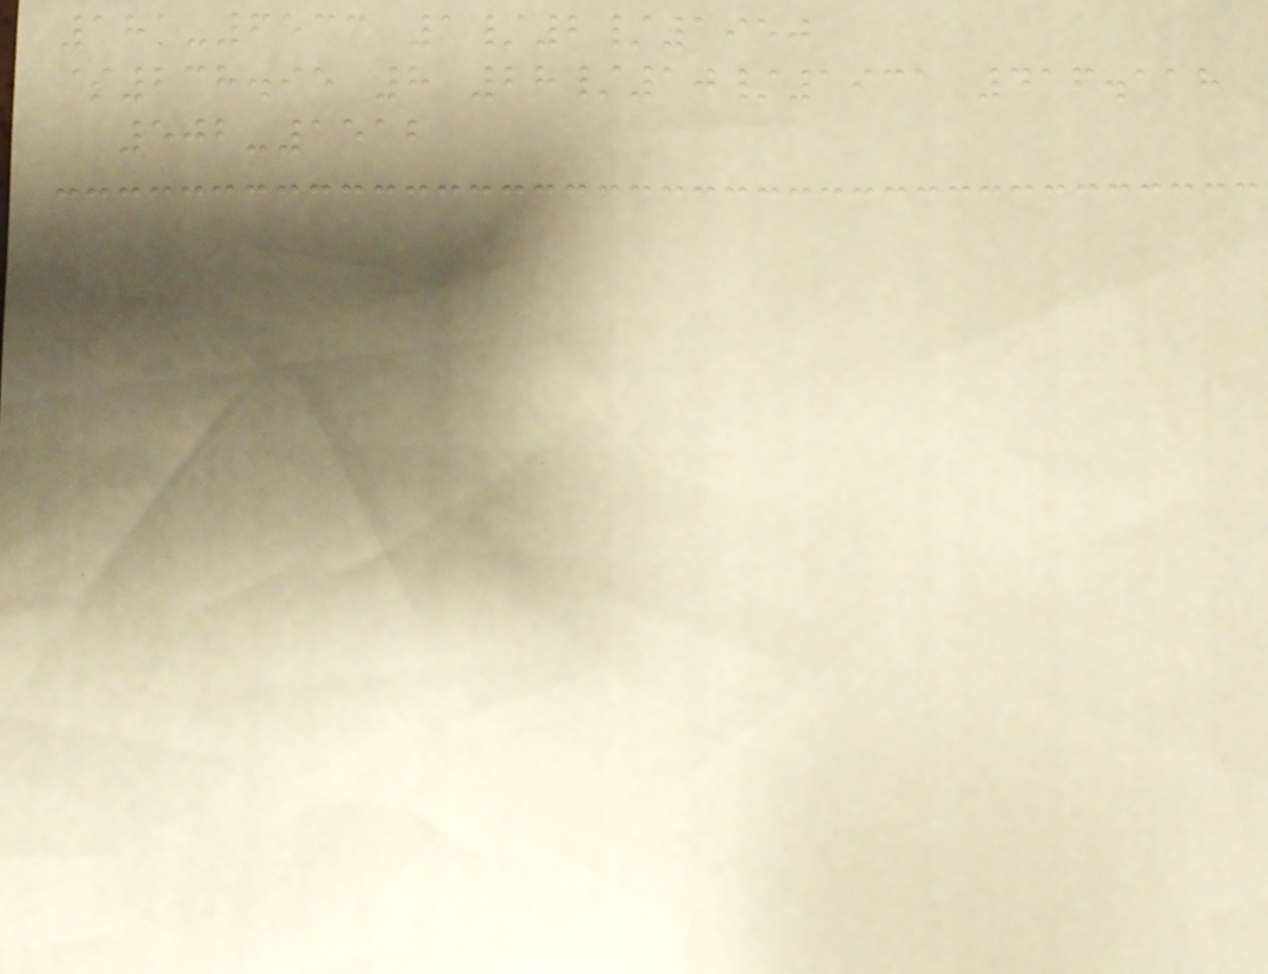181-6533 1/2/1950
$238.95 8 28/10/1931 416.118
502-1512
